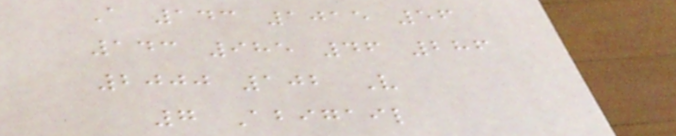A 143 1015 56
143 985 46 286
2000 102 V
7 Abigail
